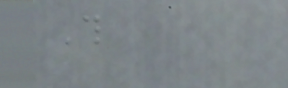This
